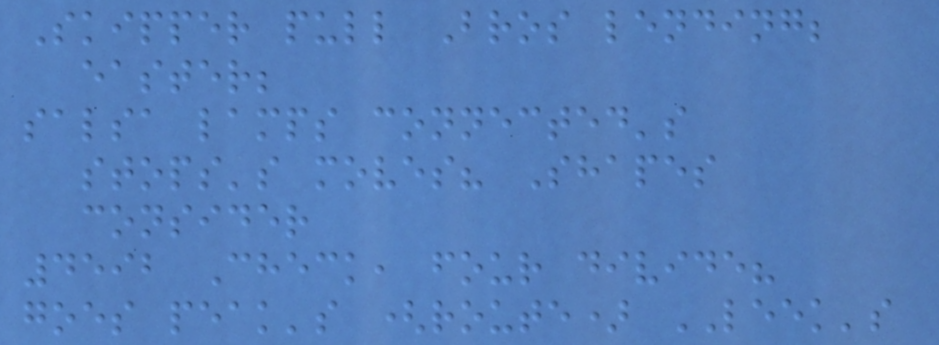Skipper pull Bros lending;
easter;
salsa lamps connected's
stops's moves? Shapes
consider
4592 Check, four divide?
goes peak's (route) LEEK's
